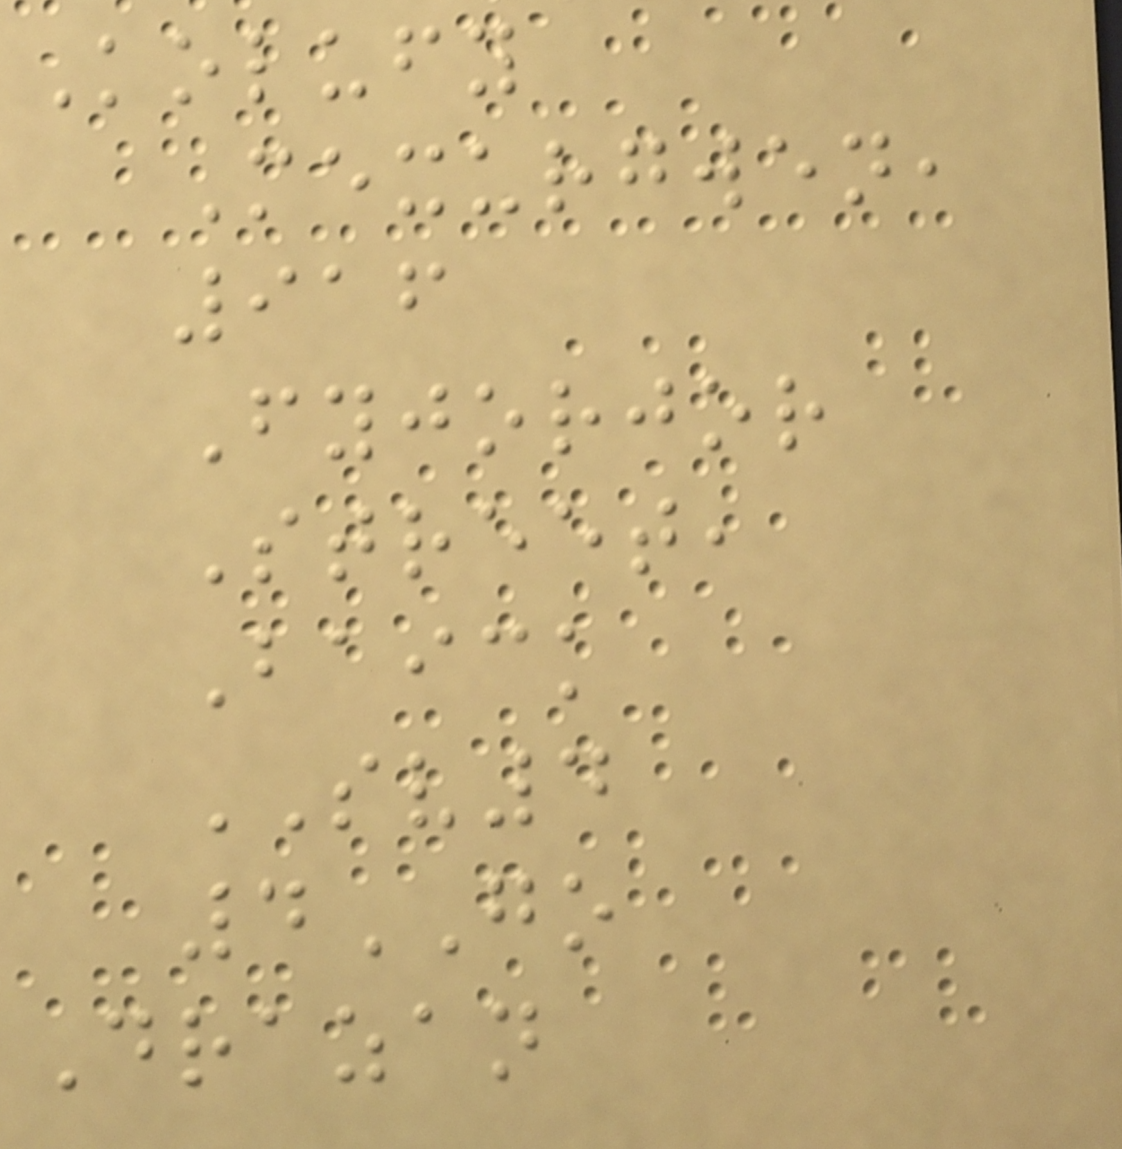Kolufy
Mexurgwen,
916
Fyjorjor
Street,
Baick
SV4
4GO
Drazan
